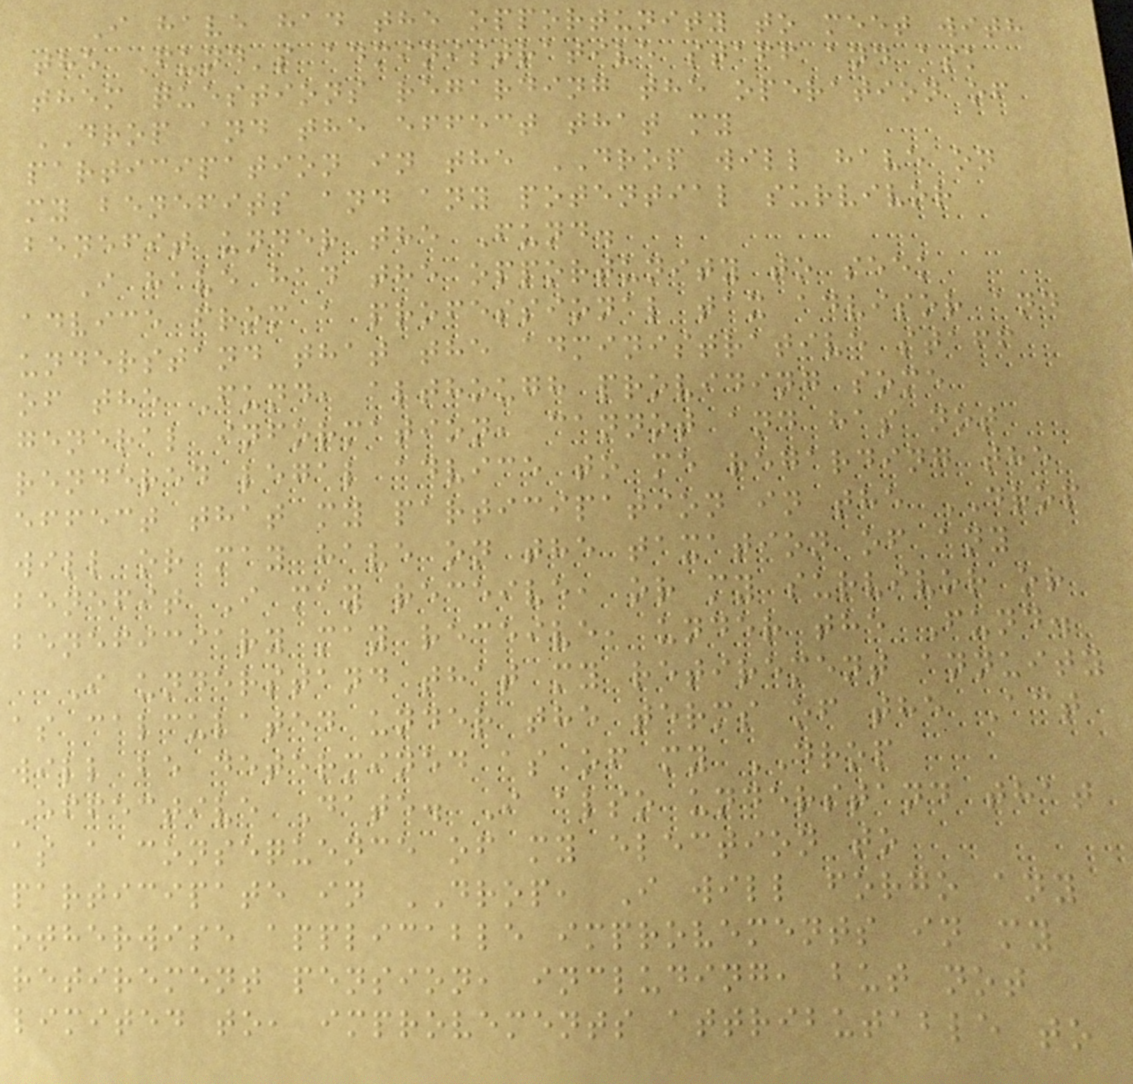I have had the opportunity to meet with
the Fund's administrative staff and ask
them questions regarding the operation of
DROP and the effect that my
participation in the DROP will have on
my benefits and any potential survivor
benefit under the Fund.
I have had the opportunity to seek
advice from a professional tax advisor and
understand that the administrative staff
of the Fund, although providing some
general information, cannot and has not
rendered legal advice to me regarding the
effect that my participation in the DROP
will or may have on the taxation of any
benefit I may receive, or my survivor or
beneficiary may receive, under the Fund.
I understand that my retirement annuity
as calculated under the terms of the Act
will be determined as of my DROP
Effective Date. I also understand that
as a consequence of my election to
participate in DROP, I will forgo any
otherwise applicable improvements in my
retirement pension, including, but not
limited to, improvements attributable to
